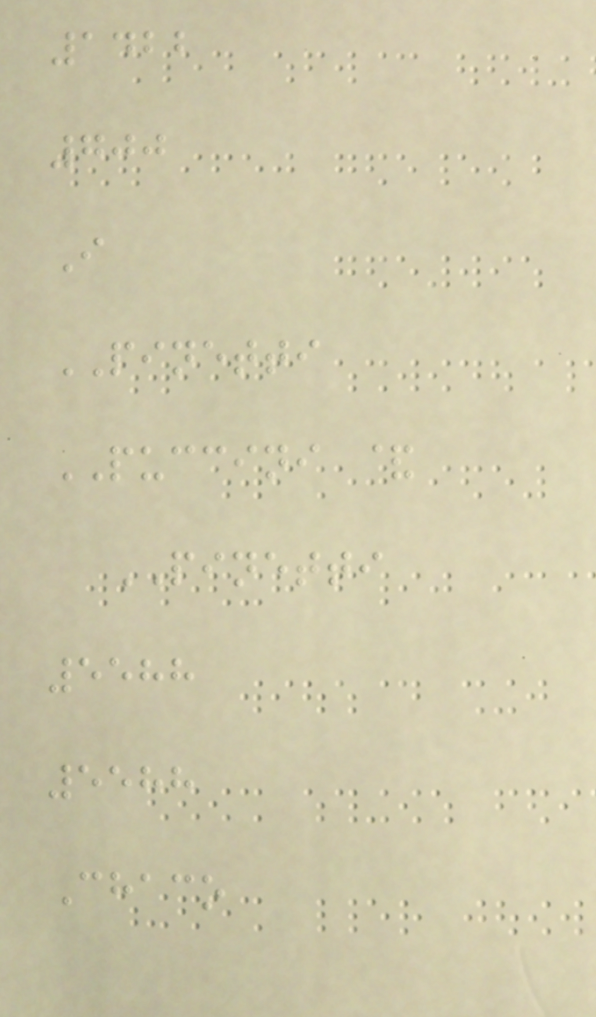1422
700
I
PINETTI
PUCCINI &
PINETTI
5588
5588
Chaco
